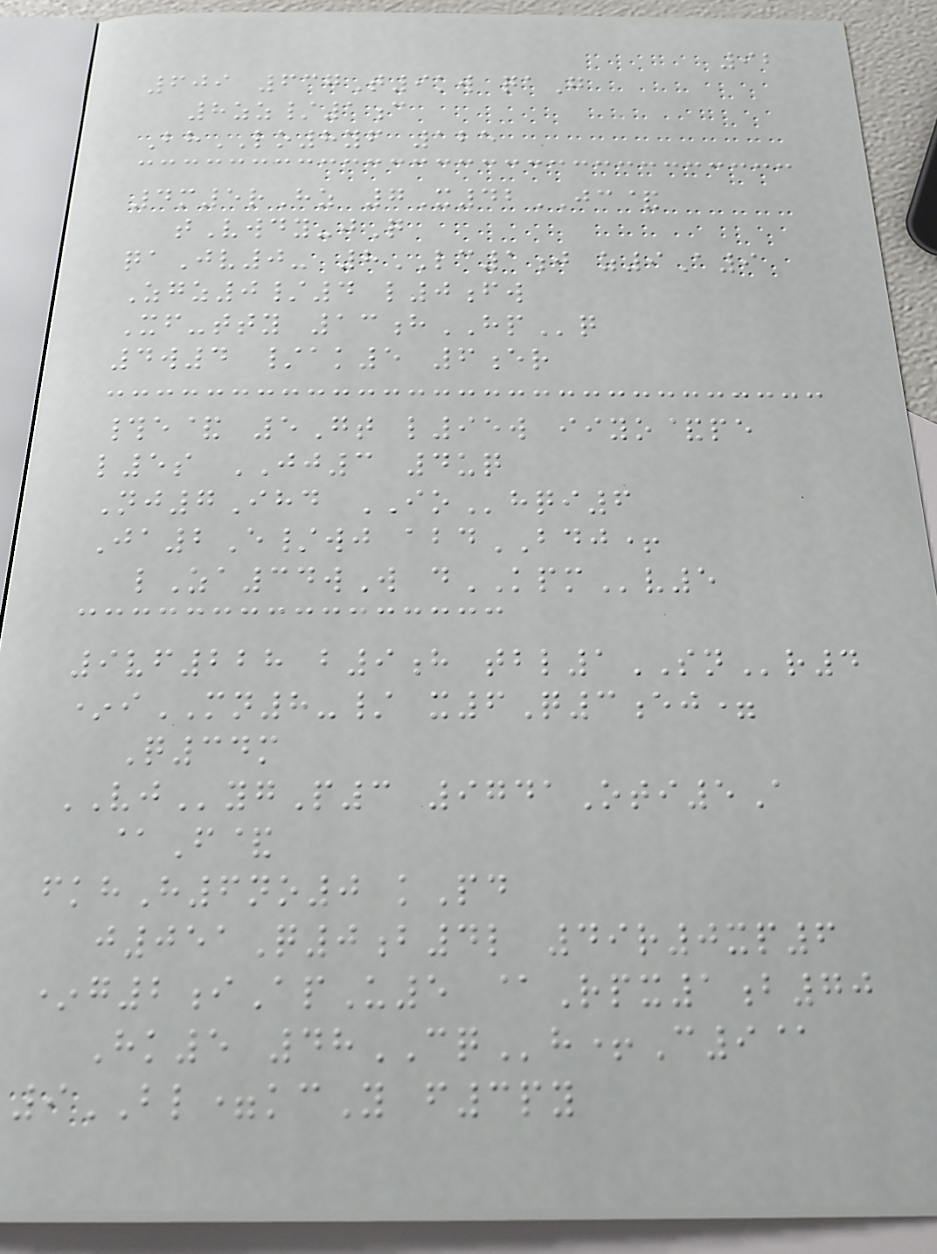92
609 637T9kw qaG
8zz/1c
BhLO8yf 125
4m5rHz 7X42JC&
tVwdy-jQ
qaJv0- 8LC1j z9A9
Zgz0/4 l0fw
Xf-tty 13hHPq
4w4 /ak5 6er
#e& 5Gt l95w iiyo&pe
l5s JJ3 4uq
Nj7Ihd IOhqi6
Ja2E/wj abdBDJ+
lZa34wW dKPMv5
9vf228 b9h tbl1SNr4
*iMN8-/ x6Q3ej=
Q34m
VJygP3 9741Oti5A
@F&
fkhH6no0 kPd
j051Q0b4l 49r0xp6
*g2iApU5 @Rpx1b70
Hk5 48CQh+C9@
9BL=kcY f3py
